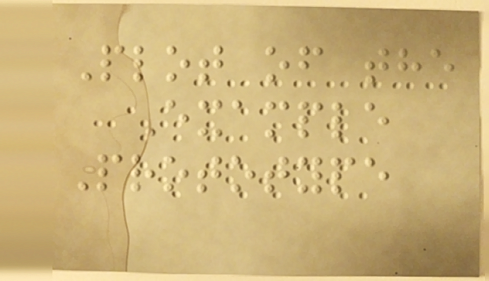Plot of the
Example
Prototype
